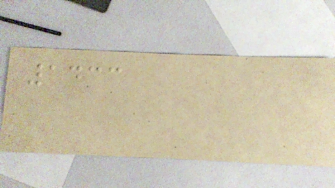1433
